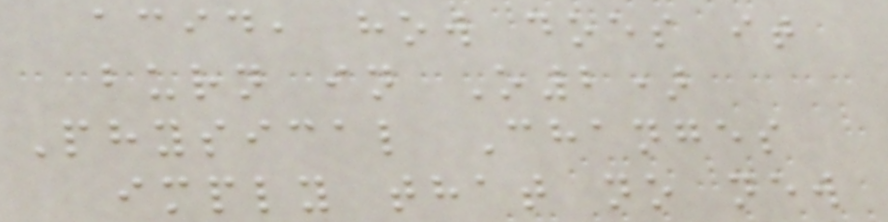acid, how does it
burn in O2)
Physical Changes
imply that no new
